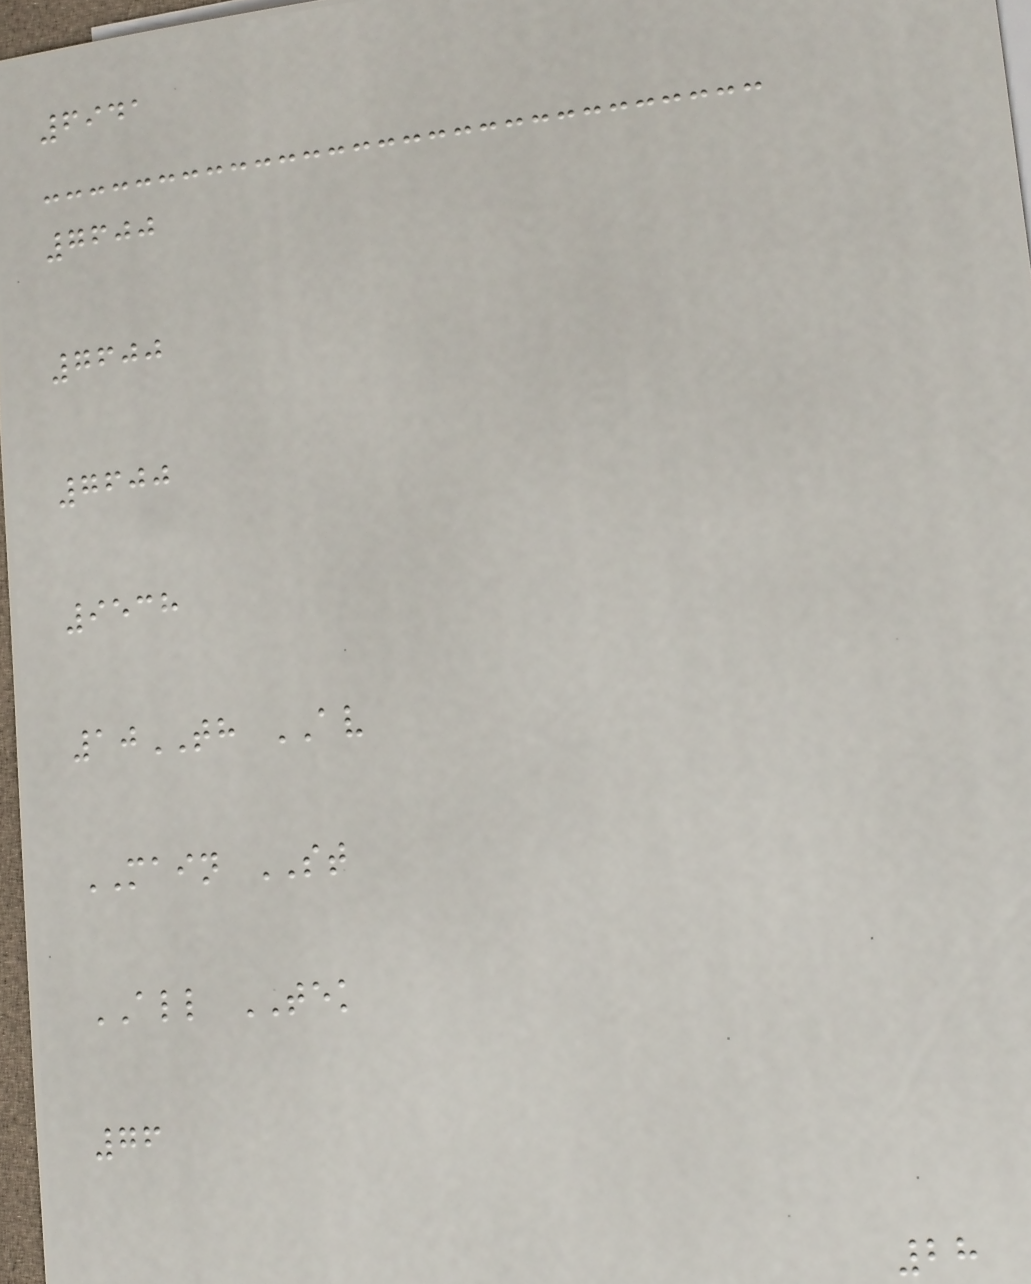6941
7600
7600
7600
9538
10TH AV
MAIN ST
ALL TEK
76
28
